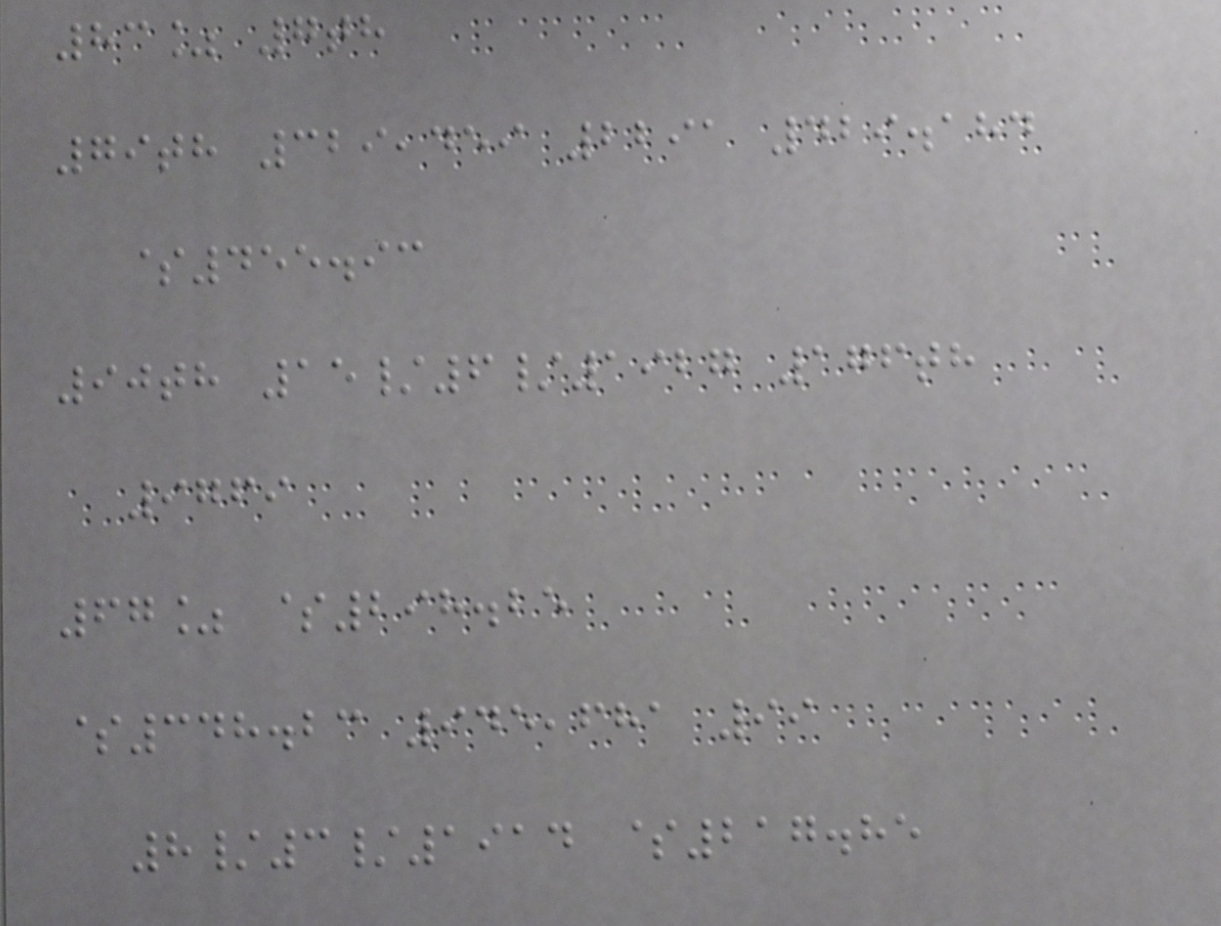83% 7th
79th 329,459 2291 429.184
$455.93
90th 15/6/1927 176th
9769
67% $298.25
$348.23 945,681 99
8/3/1914 $217.85
